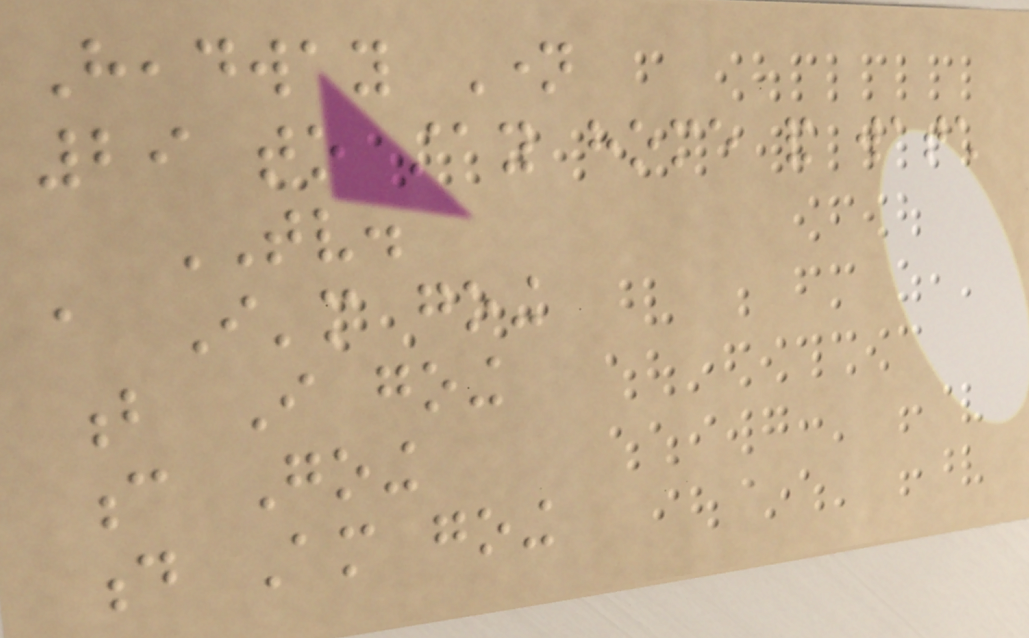Headway Name
29 to stay home and watch
TV.
a I'm going
b I going
c Going
d Am going
